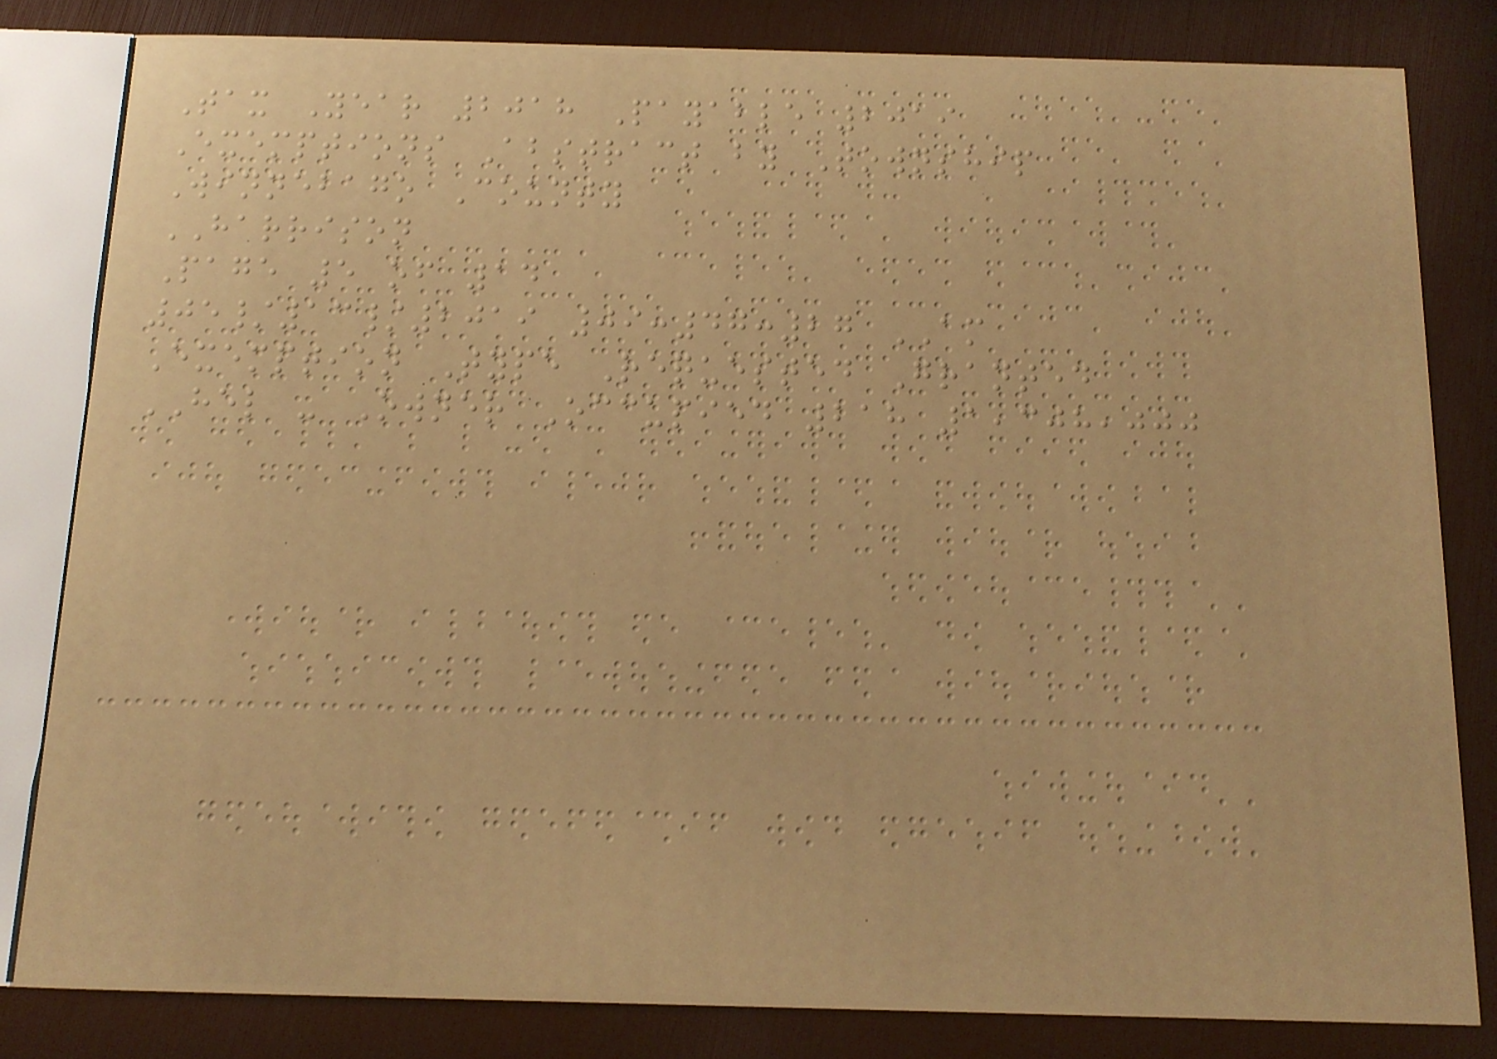Tax Year 2018 Payable 2019
Exemptions Abstract by Township
Winnebago County
HARRISON
Page 5 of 14
05/13/2019 09:47:27 AM
Exemption Type Requested Granted
HEL - Owner Occupied 218 1,308,000
